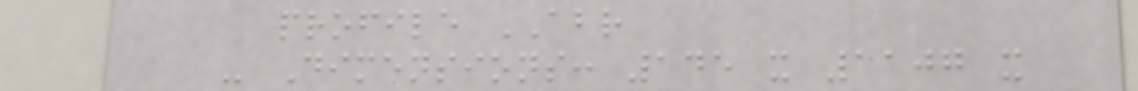profile ABR
- Dimensions: 145 x 1107 x
